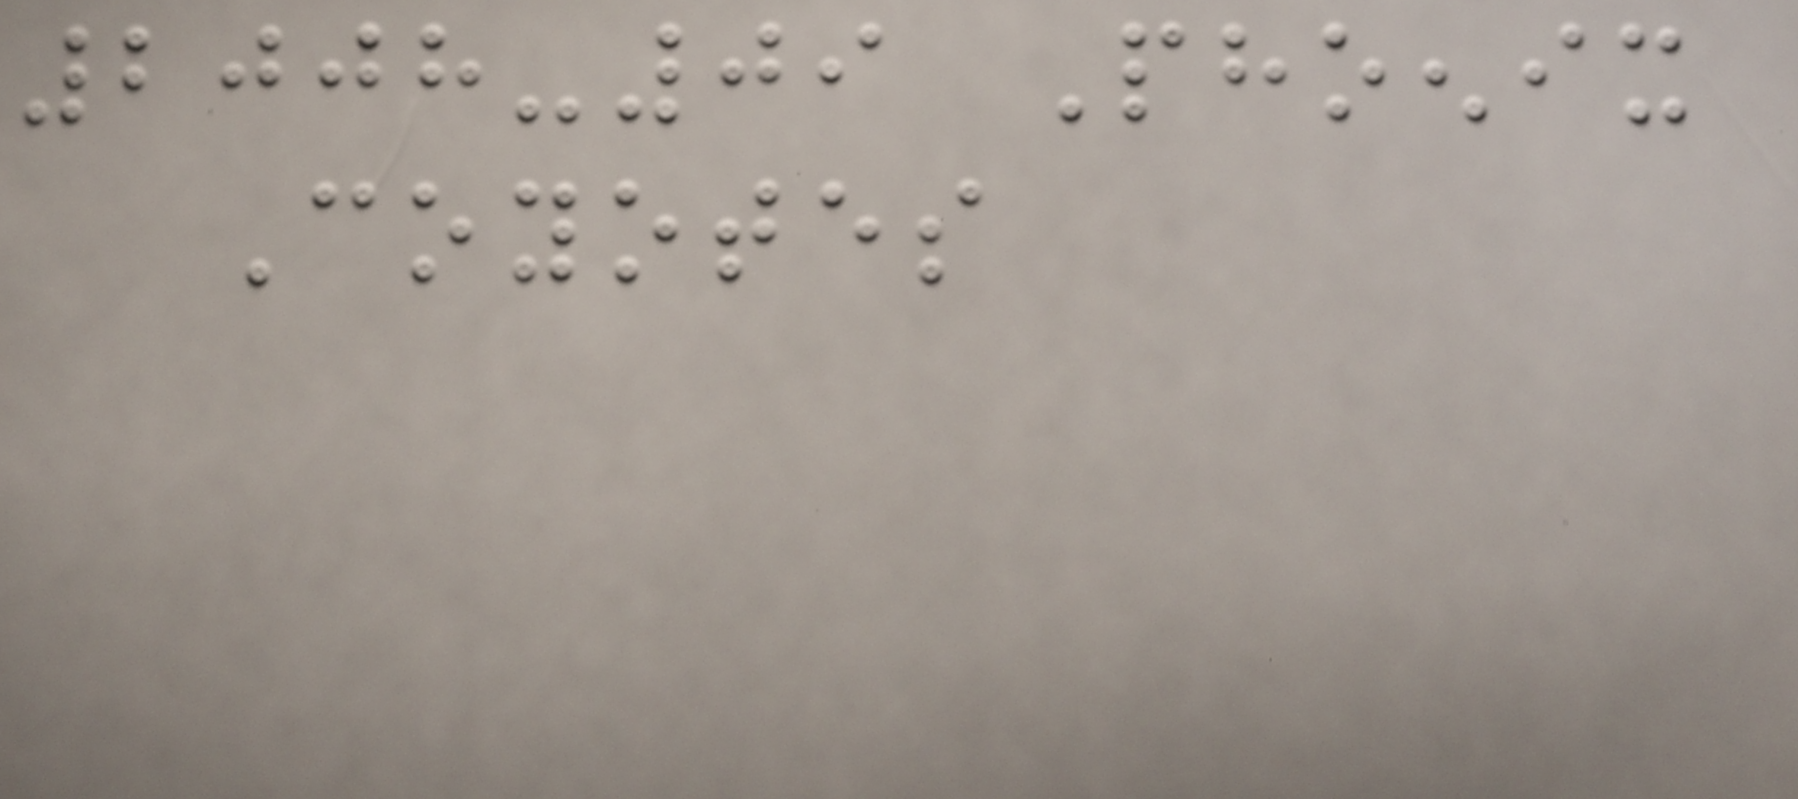2008-09 Phoenix
Coyotes
